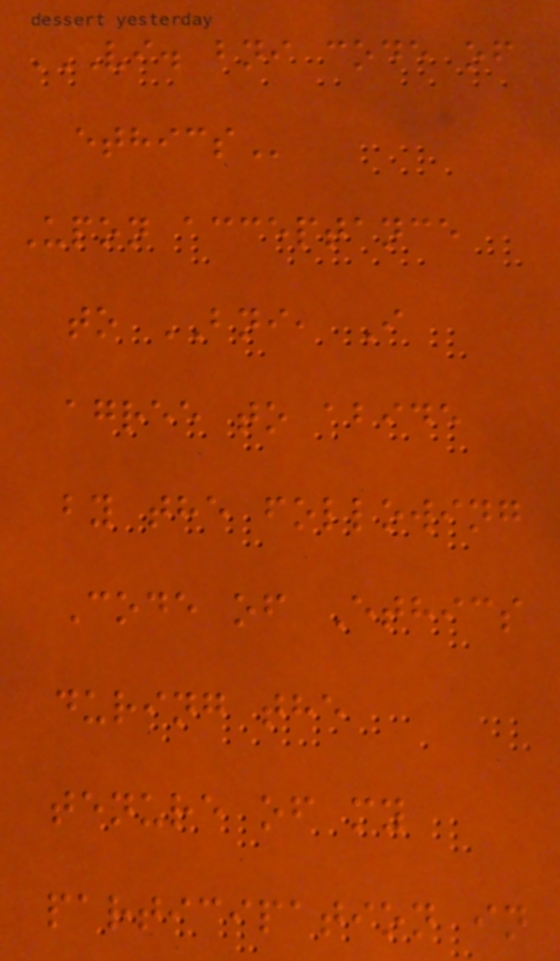VI. BNI CODE OF
ETHICS
Upon acceptance
to BNI, I
agree to abide
by the following
Code of Ethics
during the
tenure of my
participation in
